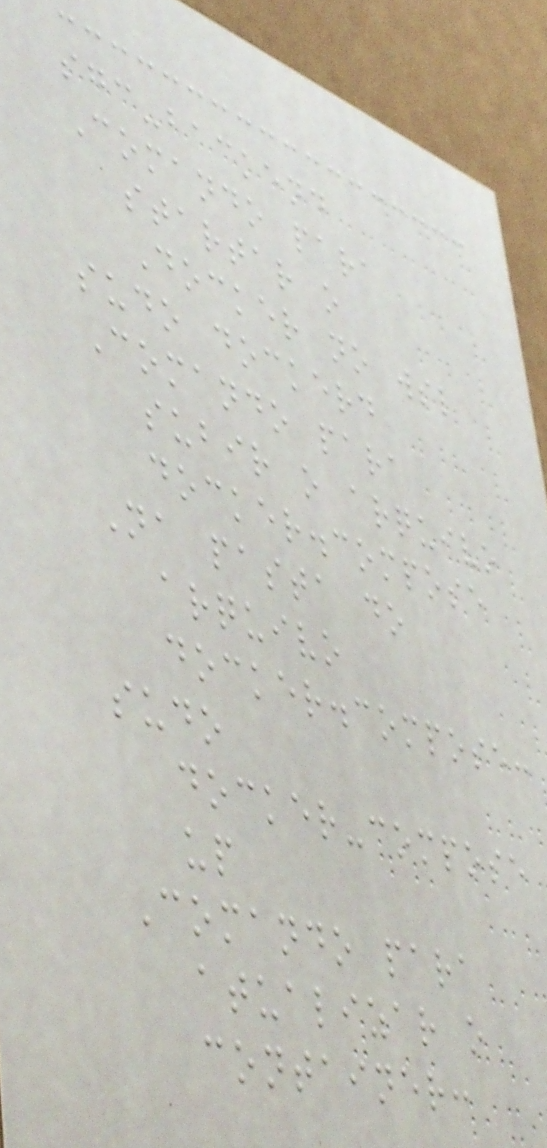sgc-backend
Comando para
startar o
Docker no wsl
sudo dockerd
Comando para
subir o arquivo
docker.compose
Na pasta do
arquivo
docker.compose:
sudo
docker-compose
up
Comando para
atualizar o
container:
